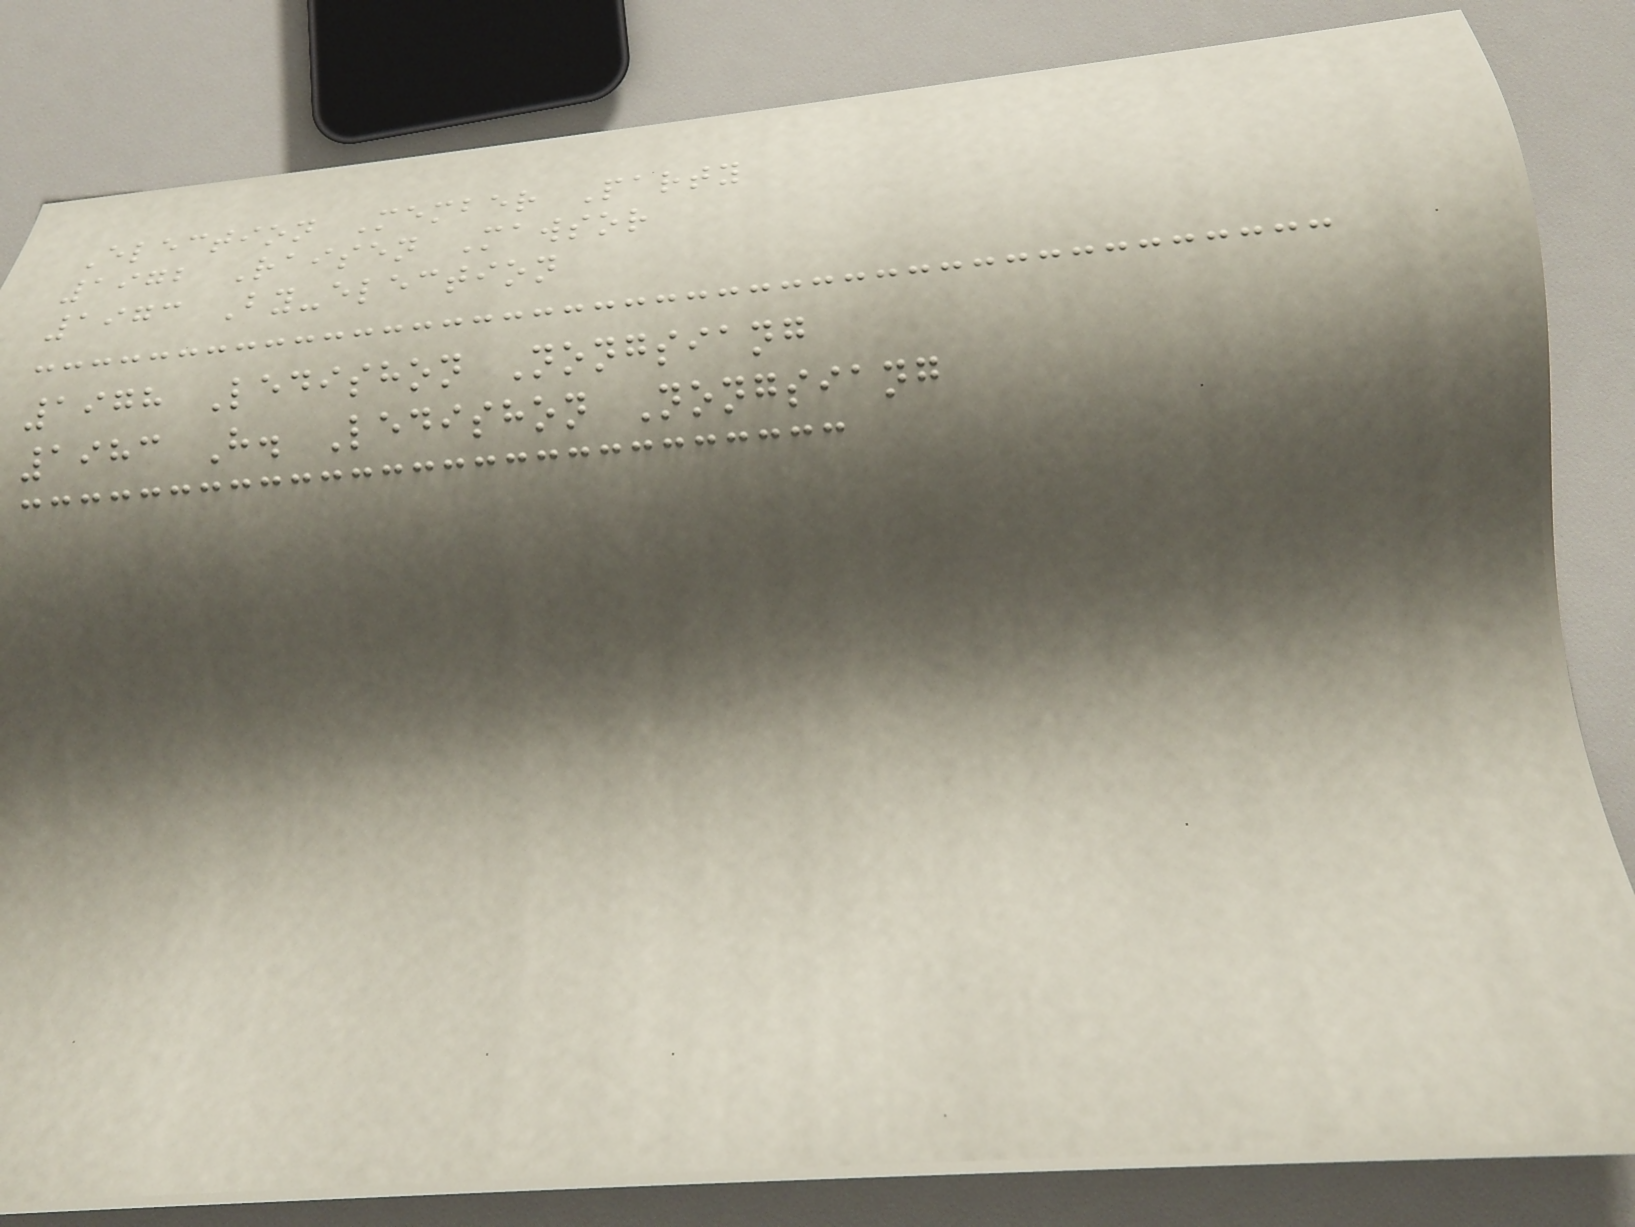Election Member Party
1972 Raisen Mawsor
1973 By-election
1978 Ledishon Nongsiang
1983 H. Ledishon Nongsiang
